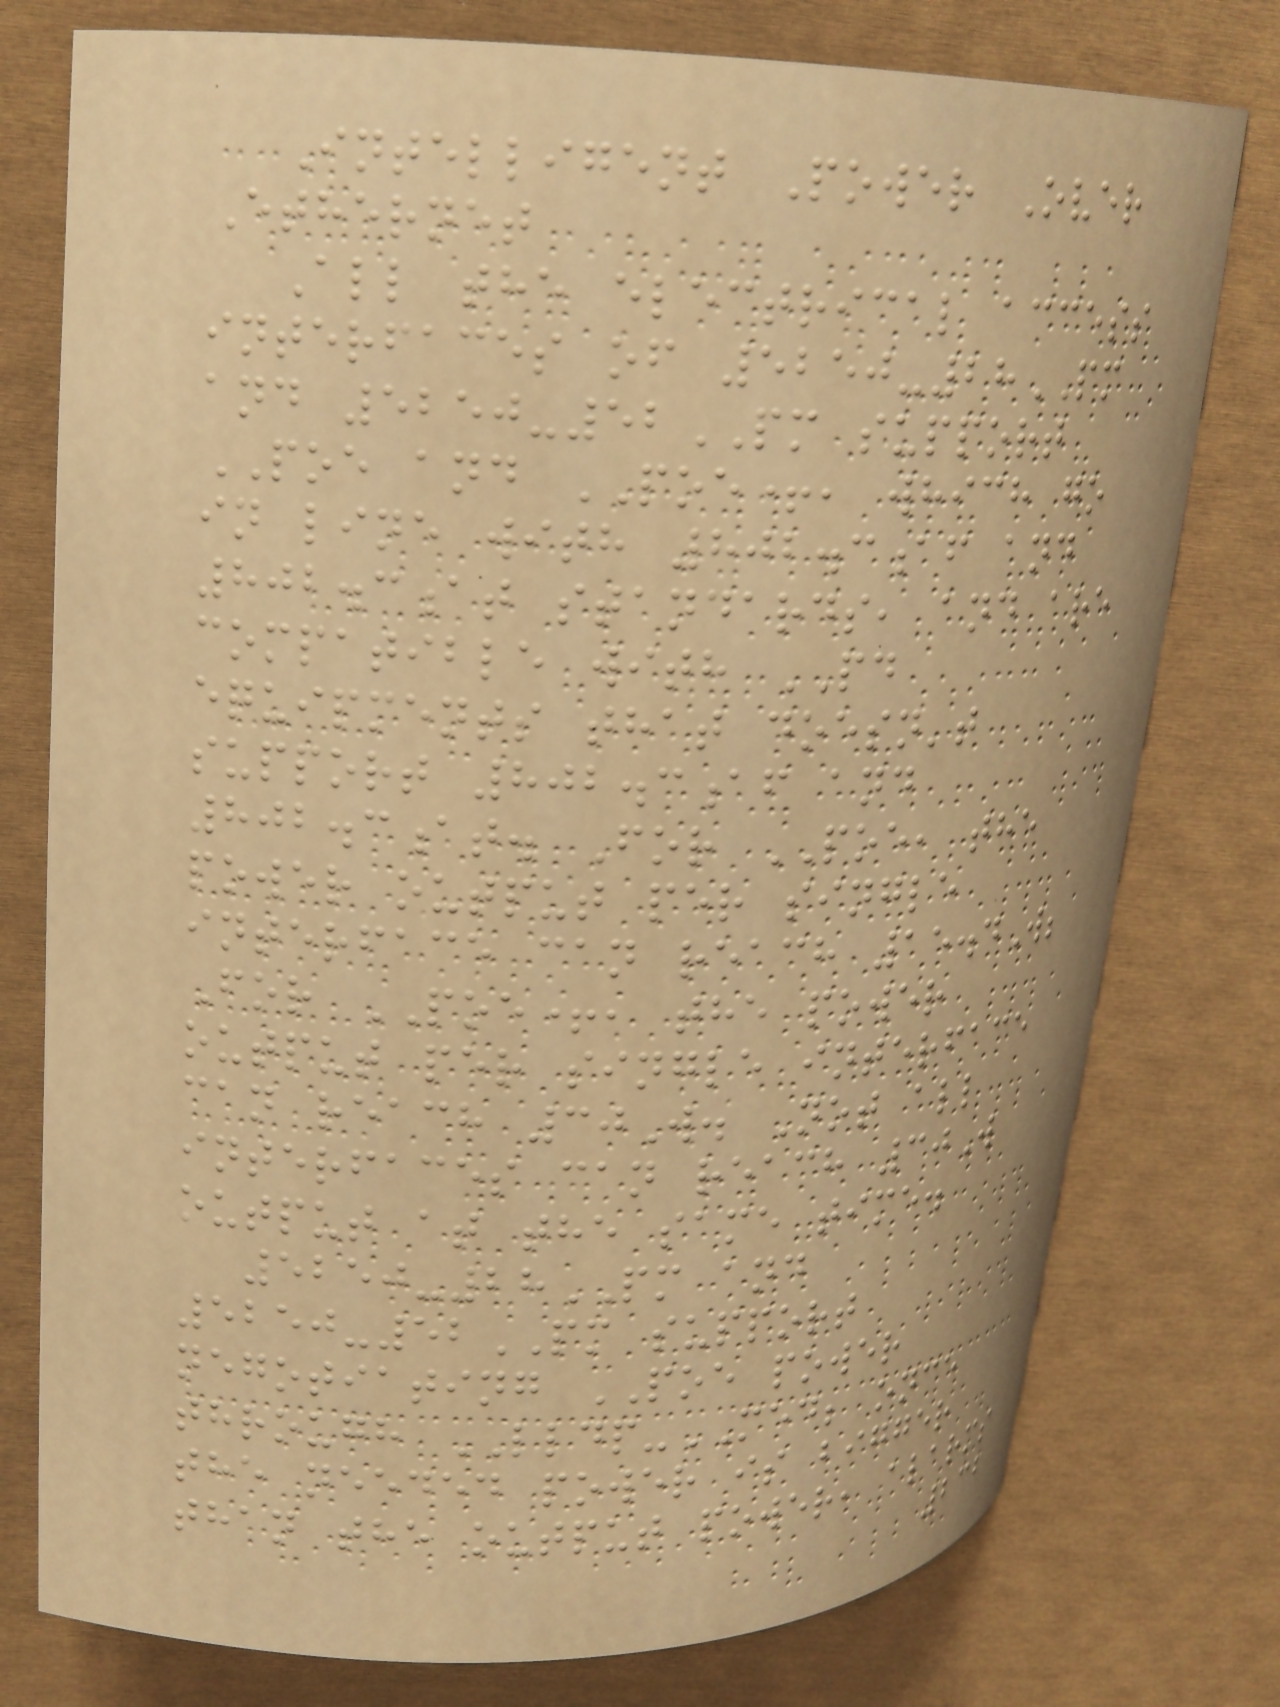Intelligent Power Over
Ethernet
All the electrical access
interfaces of 5250-28PM
and 5250-52PM support
POE and POE+, which go
in line with 802.3af and
802.3at standards, and are
compatible with PD
equipments that doesn't
support 802.3af and
802.3at. For POE, the
power output per single
interface can reach 15.4W;
For POE+, the power
output per single interface
can reach 30W. Not all
interfaces can reach 30W
output at the same time.
5250-28PM and
5250-52PM support
negotiating POE power
through LLDP-MED; once
the needed power is bigger
than the output power, alarms
232
